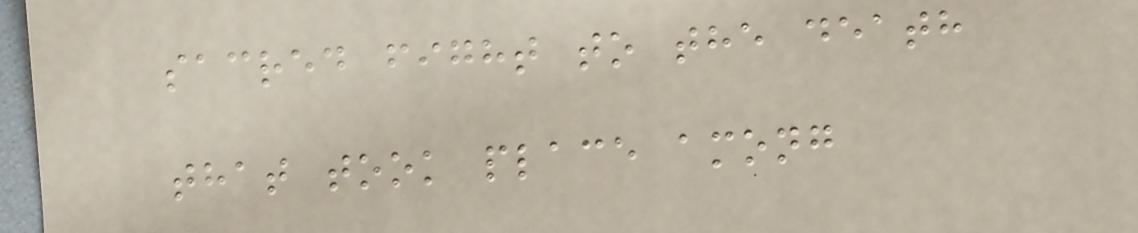sacred fight to the death
that took place among
